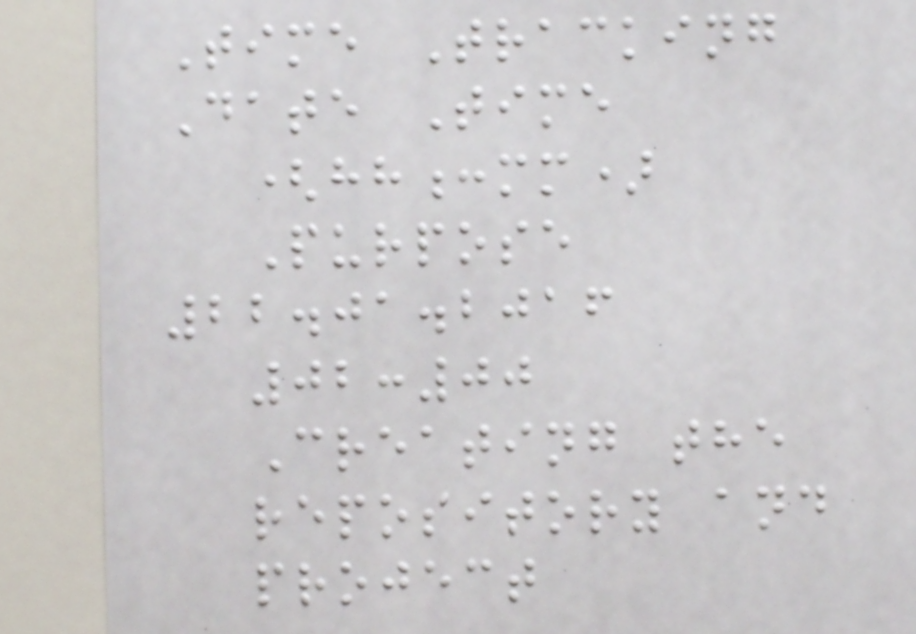Time Tracking
Date Time
(hh:mm)
Purpose
22.01.2016
02:00
Creating the
repository and
project
